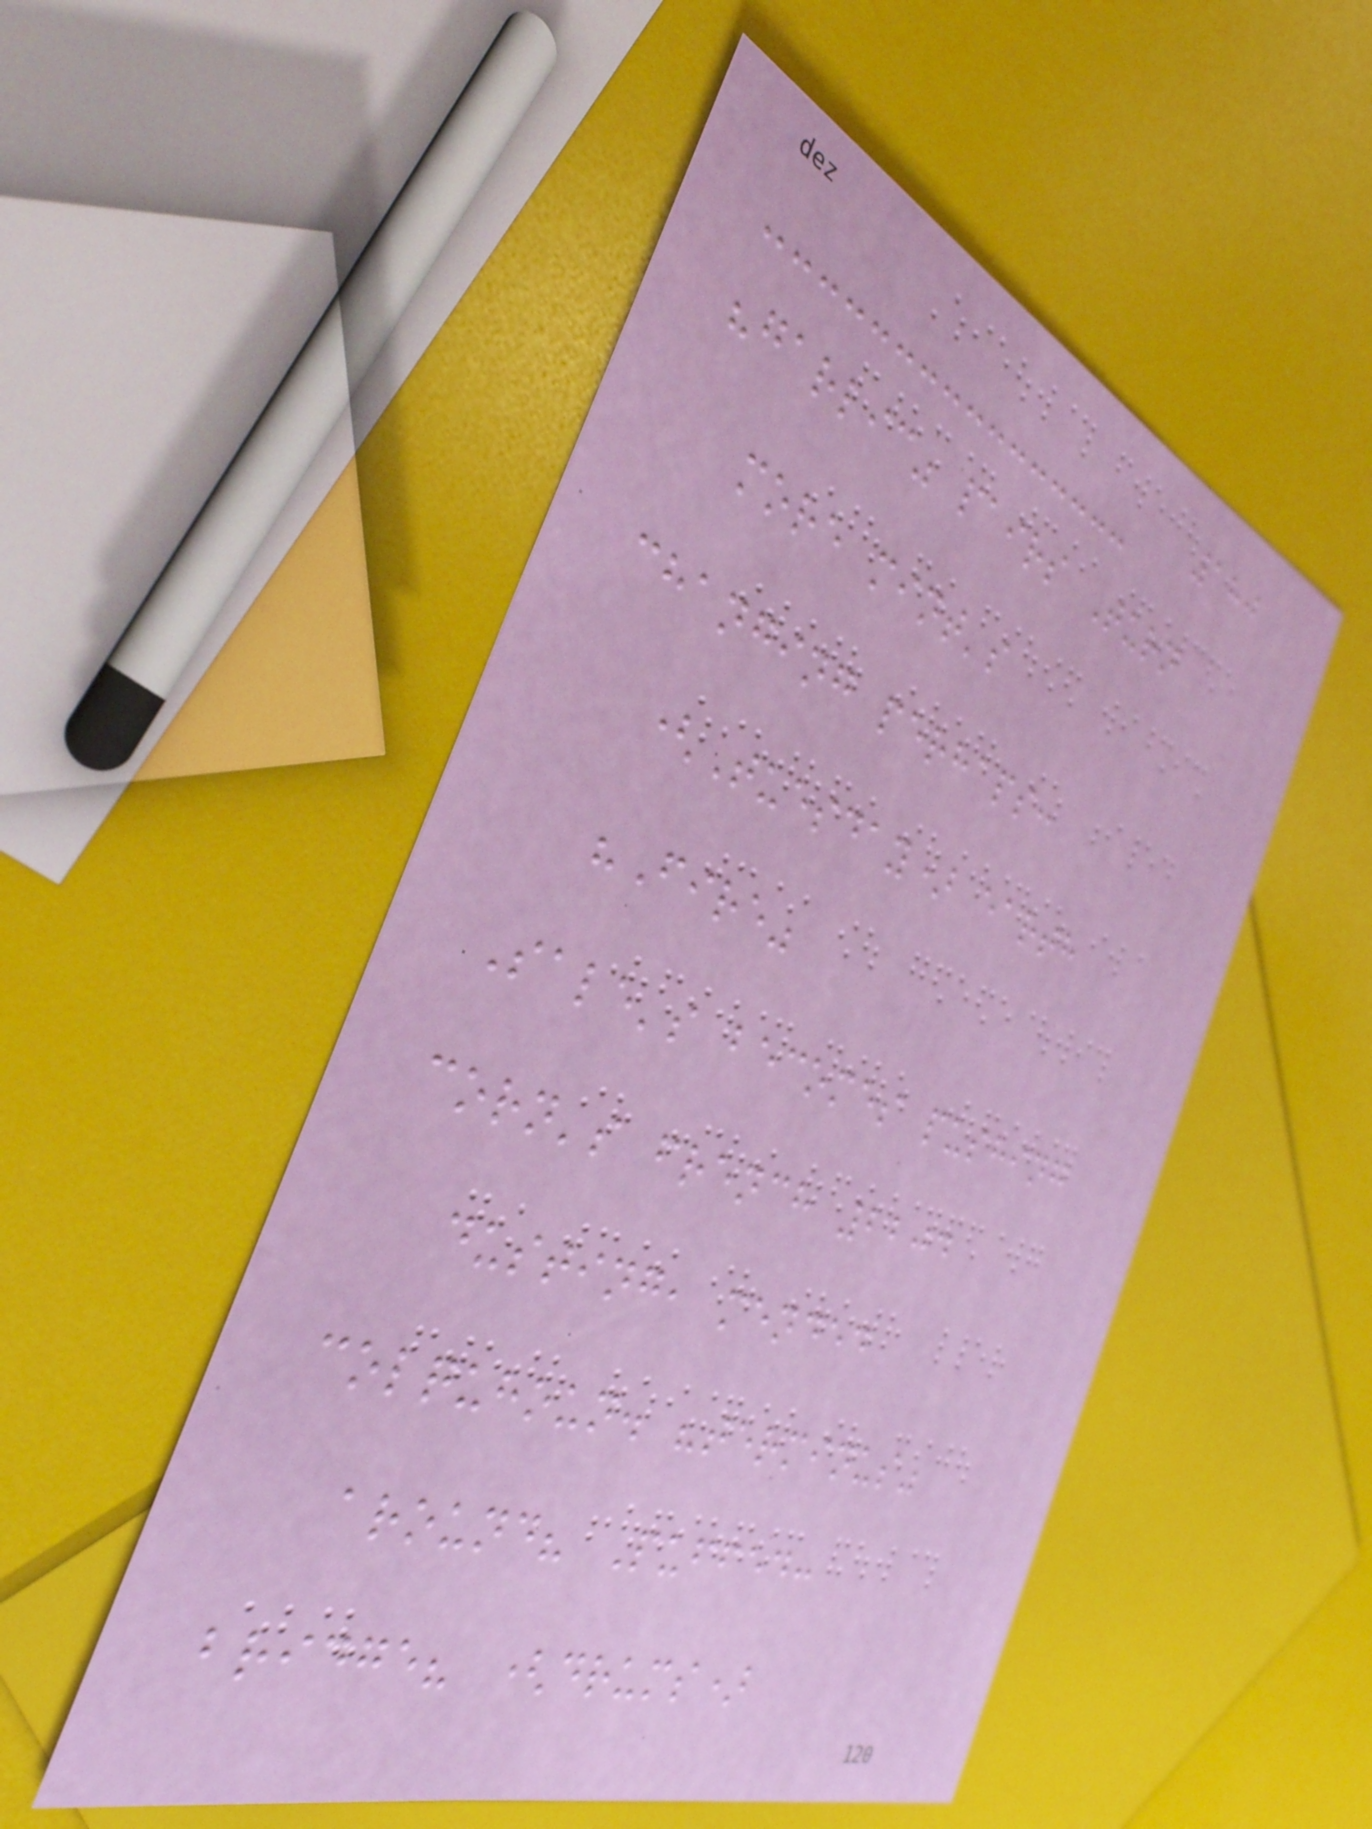180
"garlic" pairs Turn
more mint's
changing perhaps:
(Tuesday) earth
"Fire"
Sale's becomes pushing
corn's french 2204
dusting, mended
colquhoun. "terminus"
around? Puffed:
bridge? (drums)
